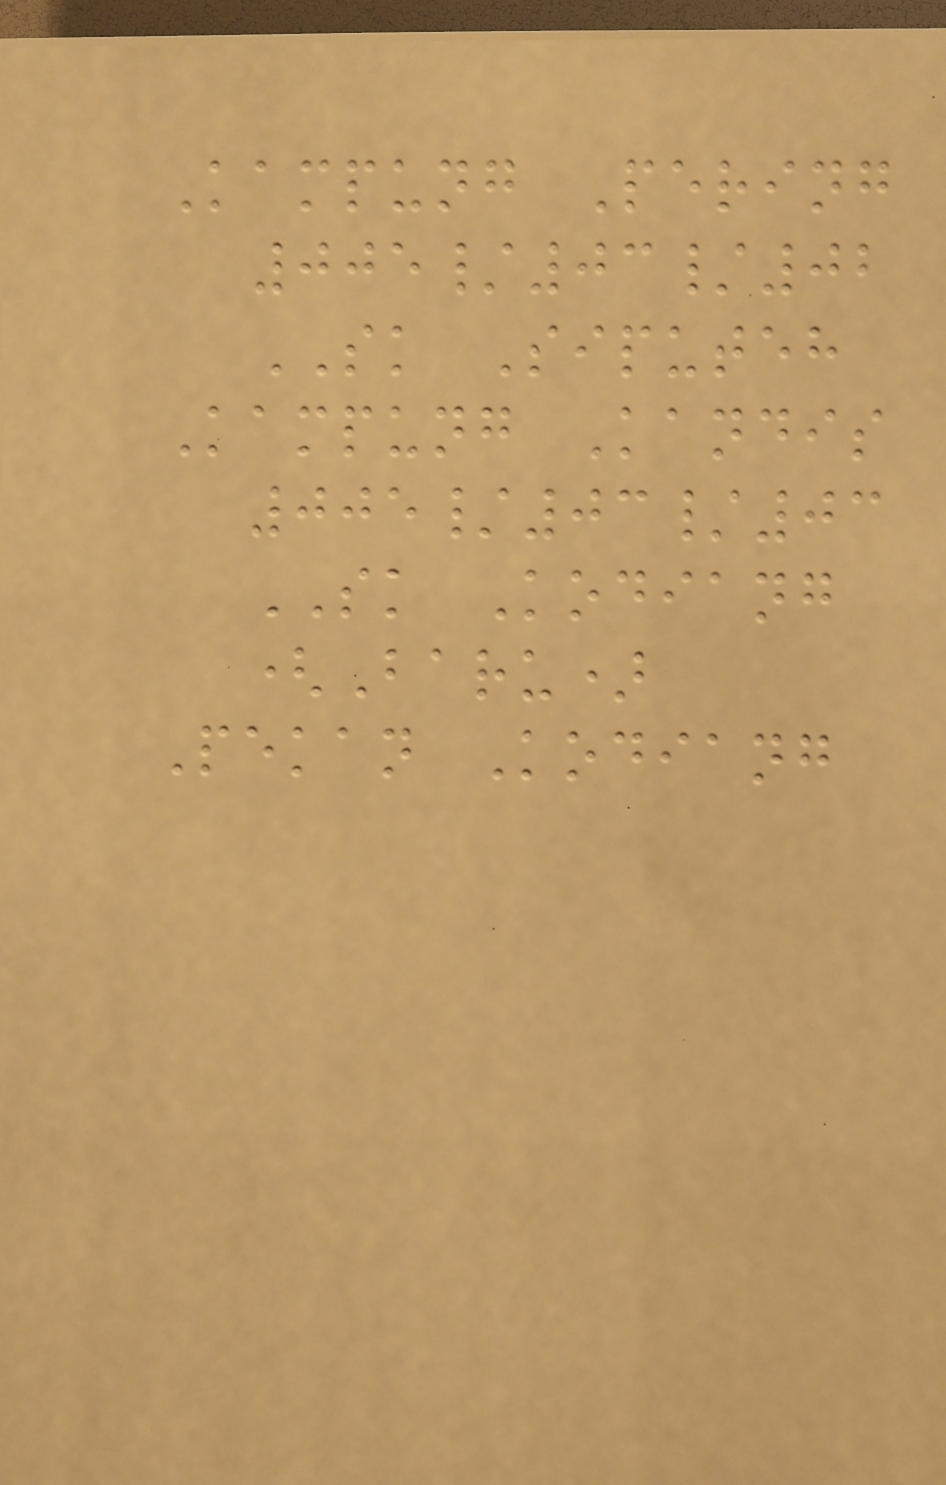Kampung Pering
005/03/02
SK Siputeh
Kampung Kandis
005/03/03
SK Kodiang
(Baru)
Pekan Kodiang
